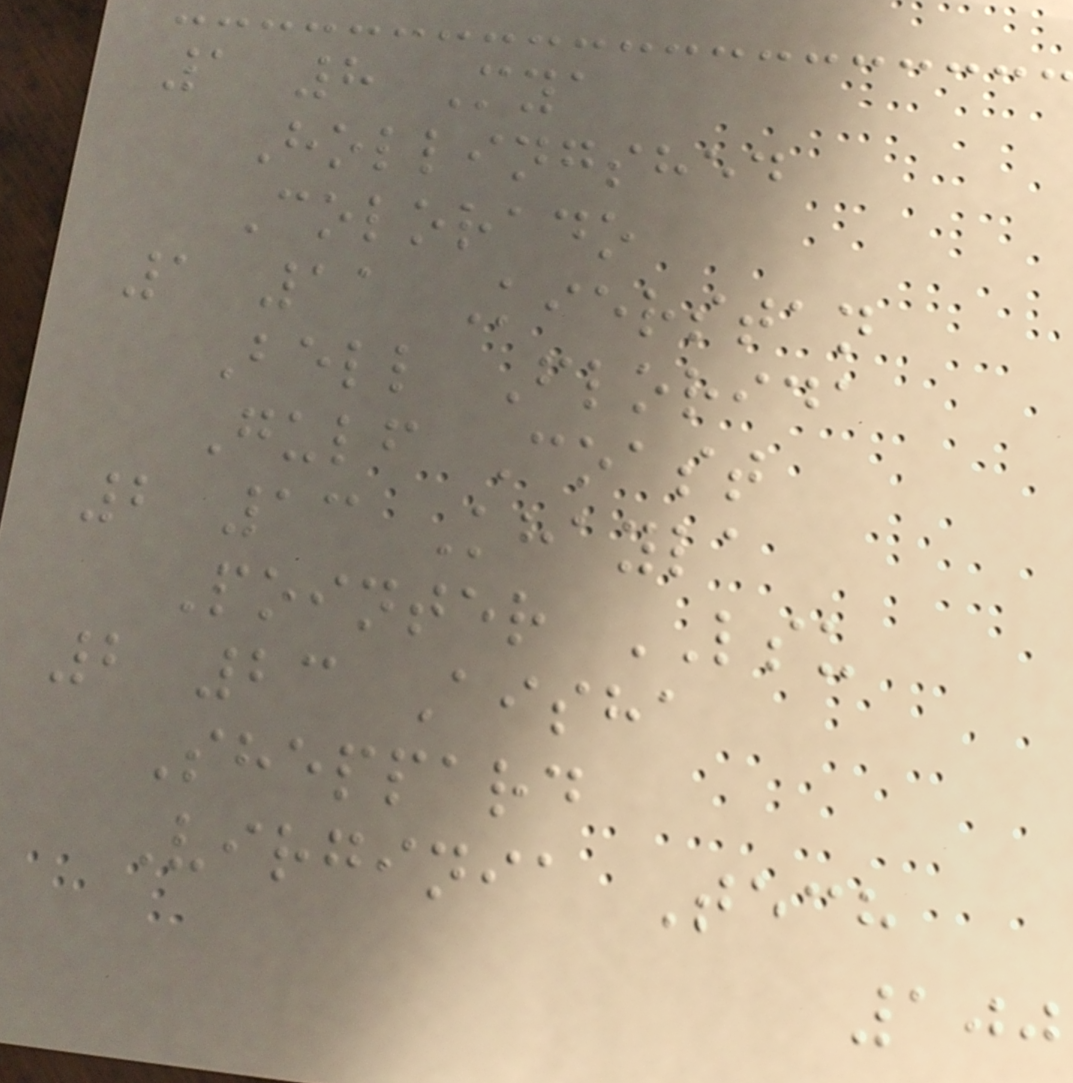1 8 Mya
Hollingshed
Colorado
1 11 Kierstan
Bell Florida
Gulf Coast
2 13 Khayla
Pointer LSU
2 23 Aisha
Sheppard
Virginia Tech
100
